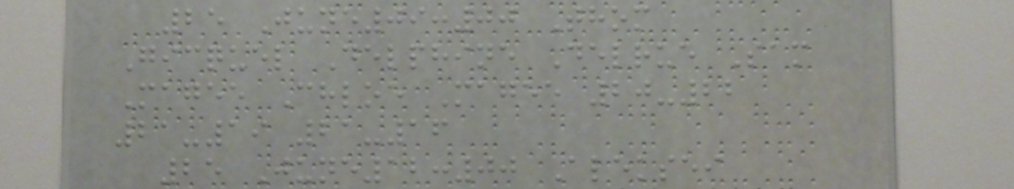25 June09:00 Thom
Gicquel Delphine Delrue Sam
Magee Chloe Magee 20-22
21-19 21-16
25 June12:00 Aleksei
